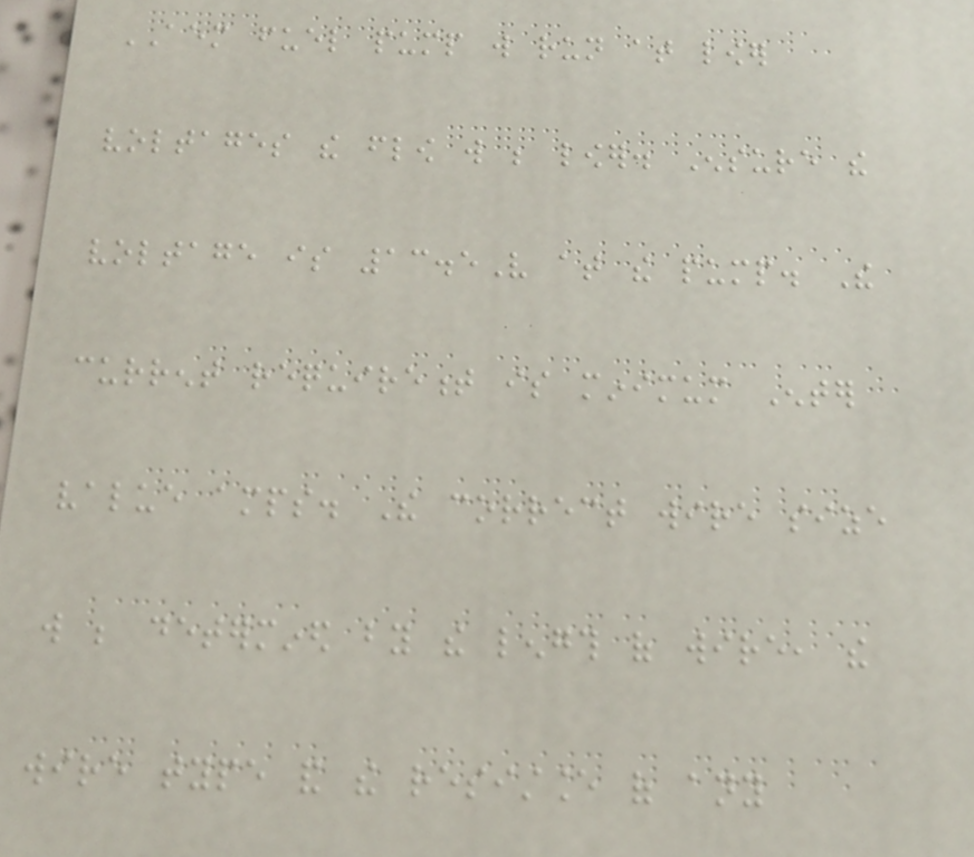AEM fuel pump will run at lower
voltages the flow will be lower. Ensure the
voltage is 13.5V at the pump. The
current requirement is minimum Enter
value amps. The correct wire size
will be determined by the length of wire, the
wire type and the resistance of any
